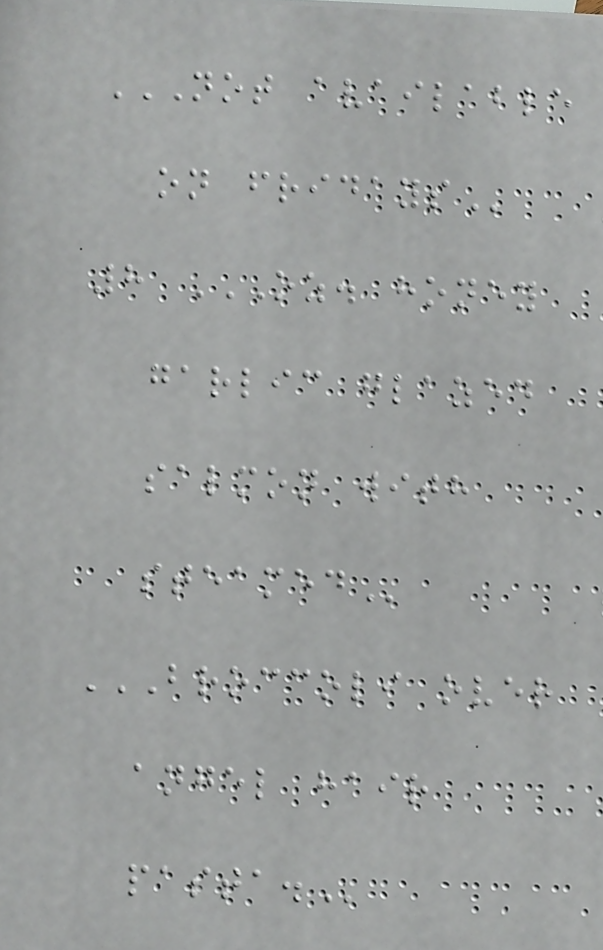NOT AVAILABLE
ON FRIDAYS
8 OZ. HONEY
GARLIC GLAZED
SALMON WITH
STEAMED
BROCCOLI OVER
ANGEL HAIR
PASTA.
